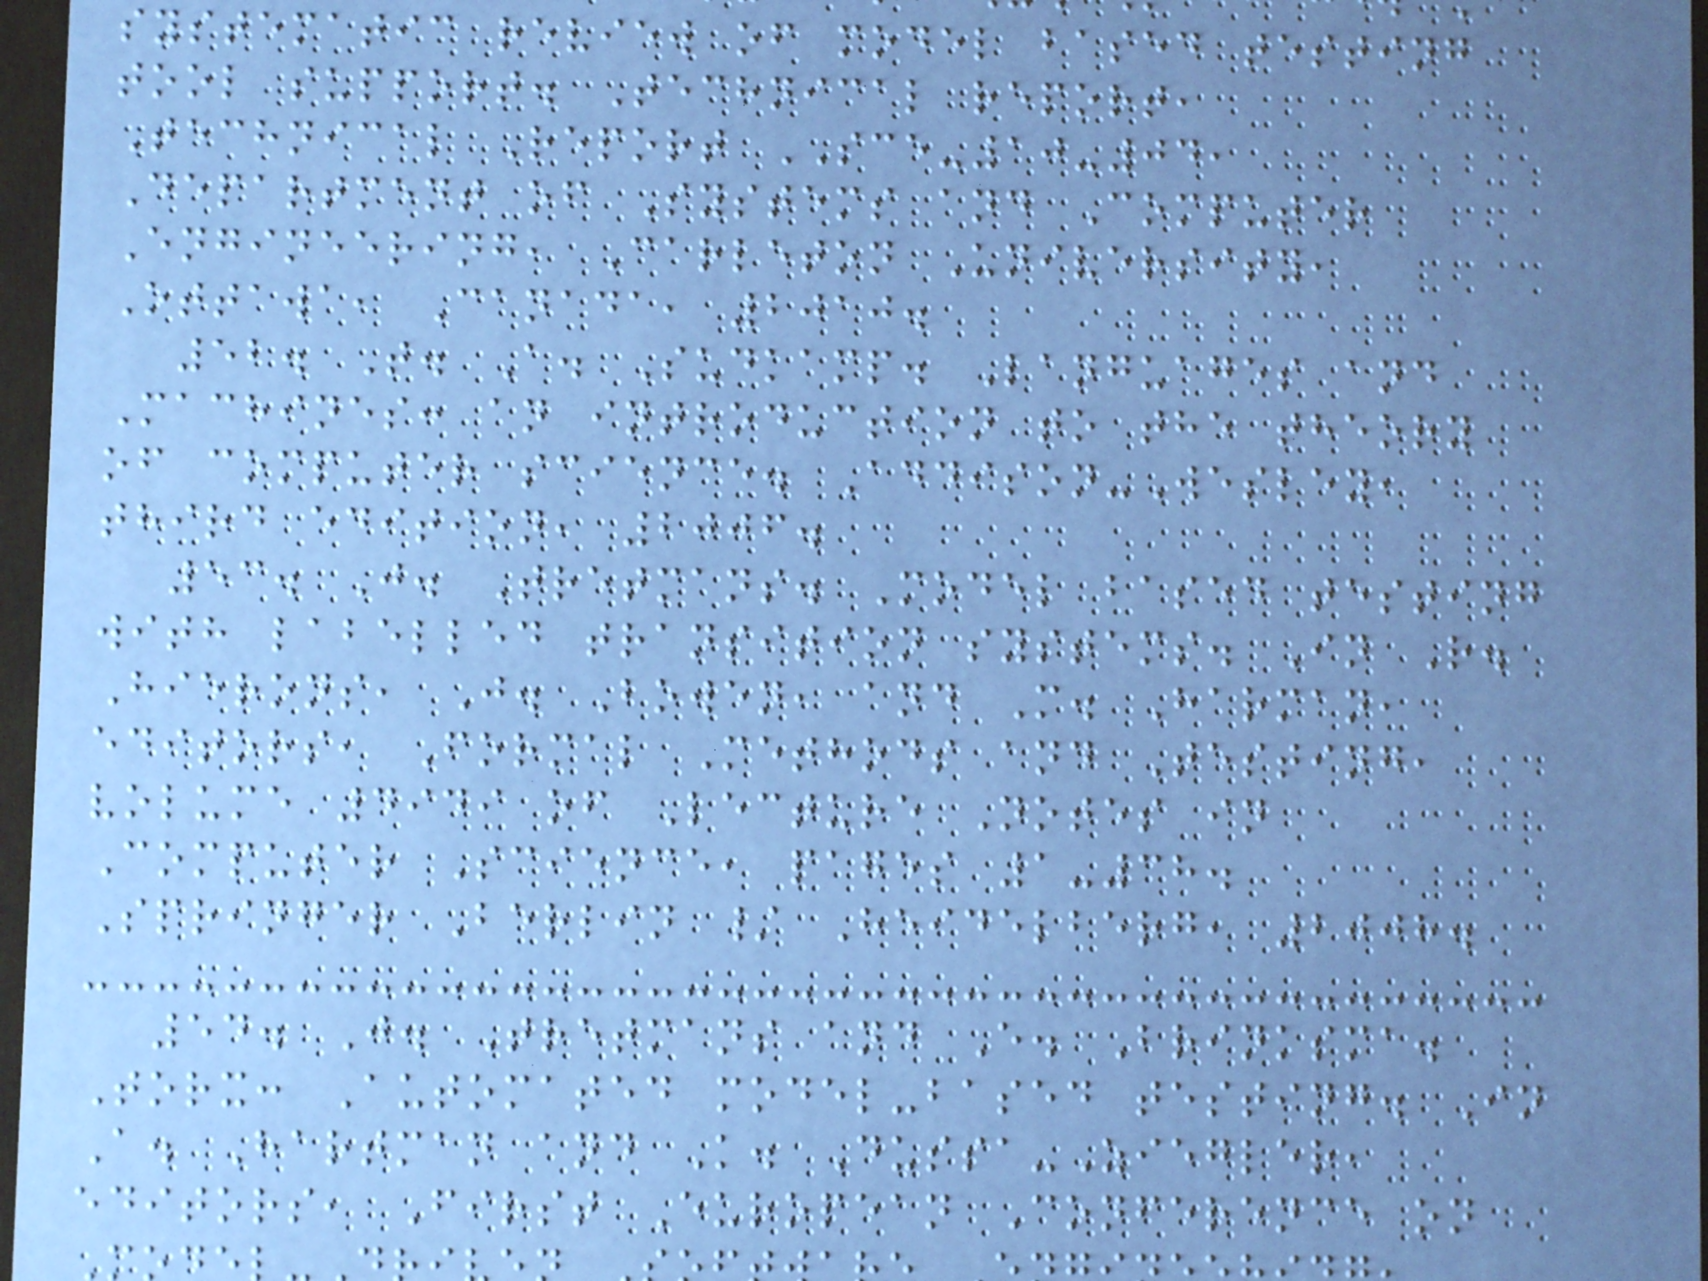systematic review of model based testing
tool support. Technical report,
Technical Report SCE-10-04,
Department of Systems and Computer
Engineering, Carleton University,
Ottawa, Canada, 2010.
52. T. A. Sudkamp. Languages and
Machines: an introduction to the theory
of computer science. Addison-Wesley,
third edition, 2006.
53. J. Tretmans. Model based testing
with labelled transition systems. In R.
Hierons, J. Bowen, and M. Harman,
editors, Formal Methods and Testing,
volume 4949 of Lecture Notes in
Computer Science, pages 1-38.
Springer Berlin / Heidelberg, 2008.
54. J. Tretmans and E. Brinksma.
Torx: Automated model-based testing. In
A. Hartman and K. Dussa-Ziegler,
editors, First European Conference on
